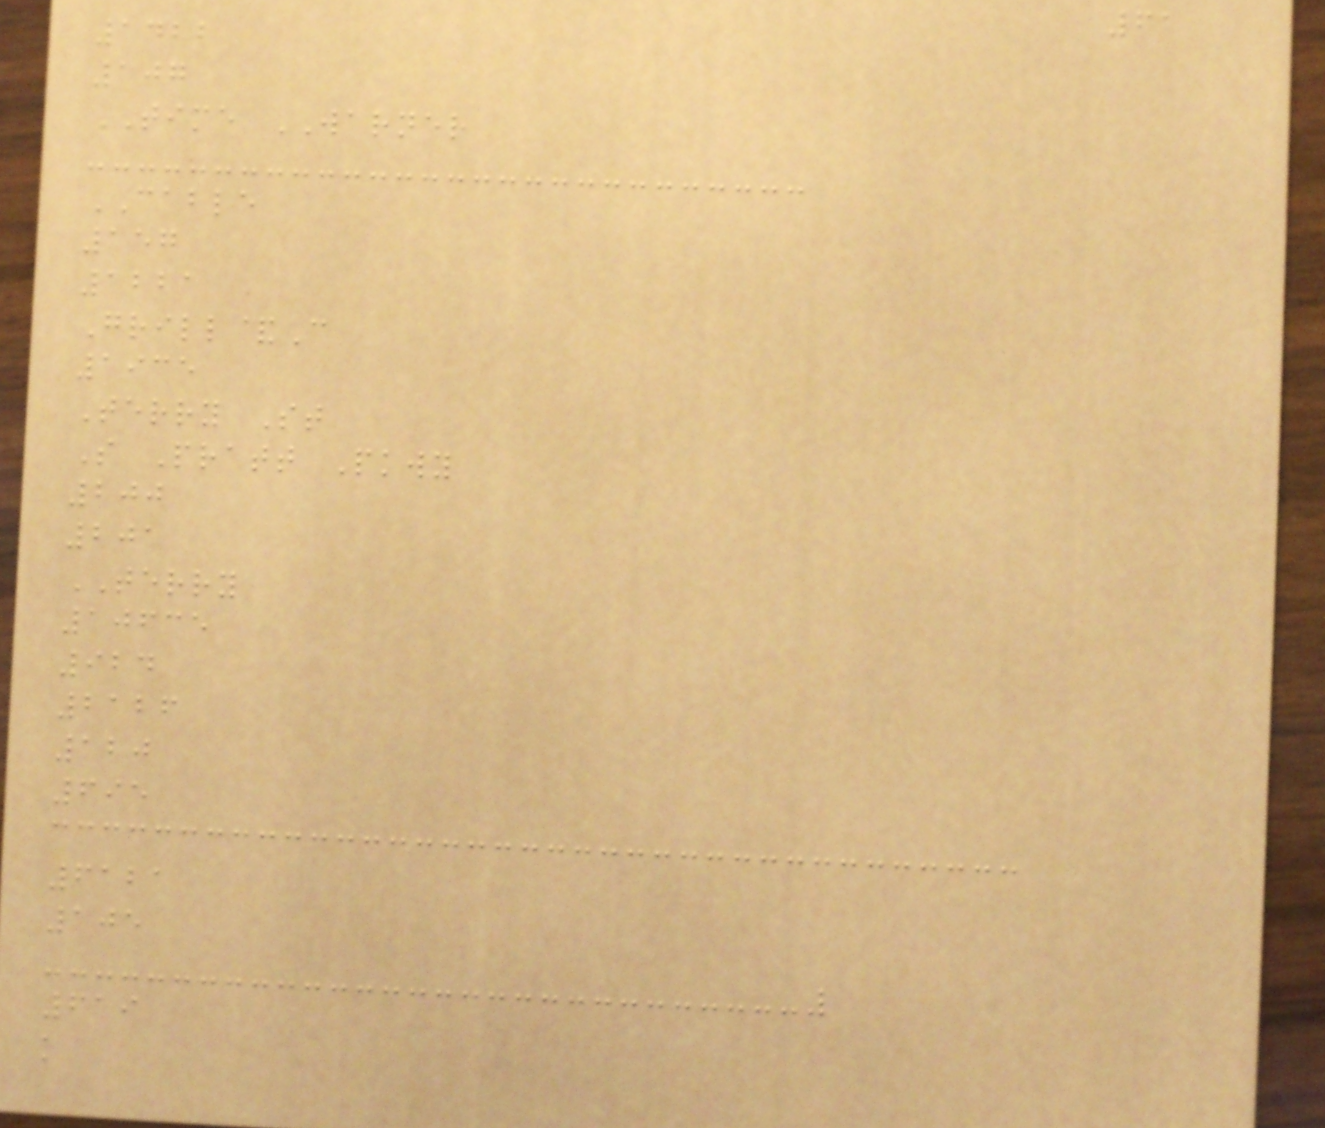61
1422
107
TIME WARNER
CABLE
157
1221
Grill&C
1935
Terry St
S Pratt Pkwy
200
201
TERRY
10635
924
2126
120
695
6121
105
619
k
